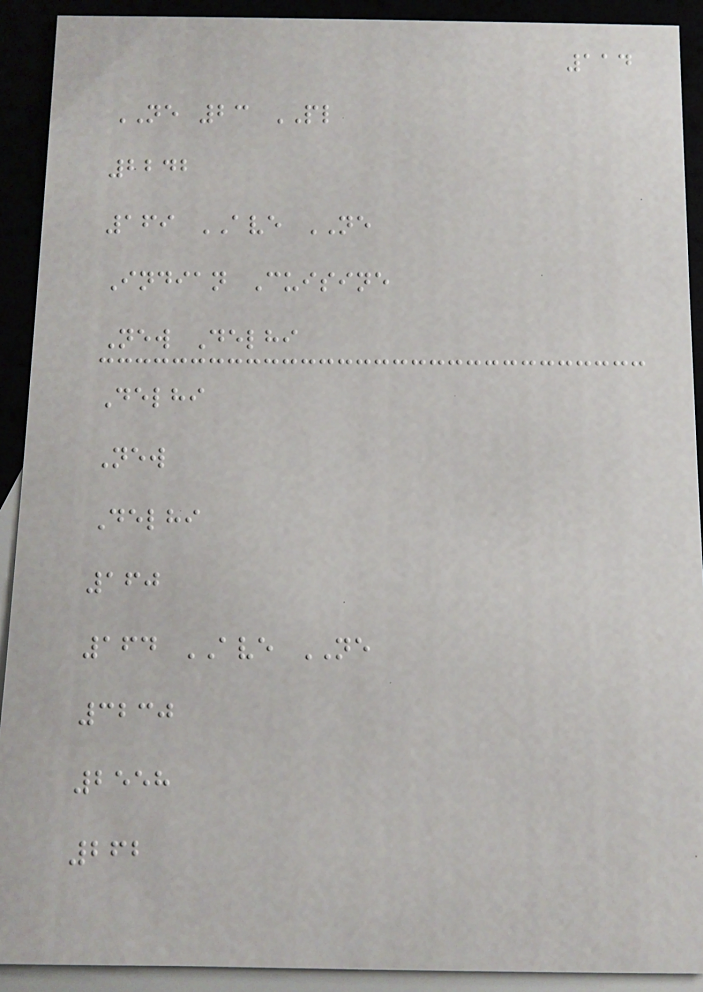114
NE 23 PL
2242
169 AVE NE
Indian Cuisine
New Delhi
Delhi
New
Delhi
160
164 AVE NE
3230
2558
262
